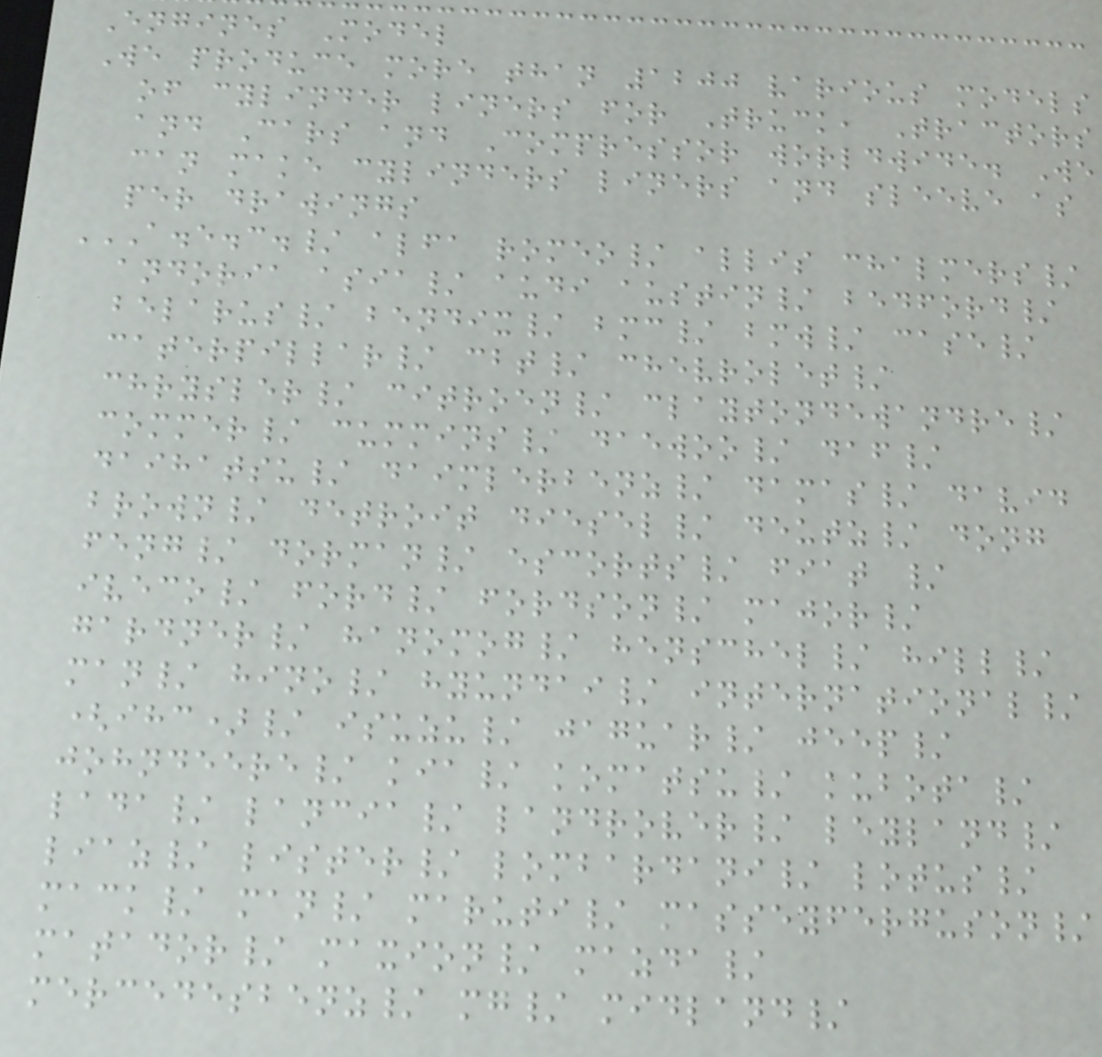Engines Model
We produce more than 1200 various models
of cylinder liners for Truck, Tractors
and Cars and Compressor worldwide. We
can make cylinders liners and sleeve as
per drawings
A.E.C./ ALFA ROMEO/ ALLIS CHALMERS/
ANDORIA ASIA/ AUDI AUSTIN/ BEDFORD/
BELARUS/ BENDIX/ BMC/ BMW/ CASE/
CATERPILLAR/ CBT/ CHEVROLET/
CHRYSLER/ CITROEN/ CLAYTONDEWANDRE/
COMMER/ CUMMINS/ DAEWOO/ DAF/
DAIHATSU/ DAIMLERBENZ/ DAMAS/ DAVID
BROWN/ DETROIT DIESEL/ DEUTZ/ DONG
FENG/ DORMAN/ ESCORTS/ FIAT /
IVECO/ FORD/ FORDSON/ MAJOR/
GARDNER/ HANOMOG/ HENSCHEL/ HILL/
MAN/ HINO/ HYUNDAI/ INTERNATIONAL/
(IHC)/ ISUZU/ JAGUAR/ JEEP/
JOHNDEERE/ KIA/ KOMATSU/ KUBOTA/
LADA/ LANCIA/ LANDROVER/ LEYLAND/
LIAZ/ LISTER/ LOMBARDANI/ LOTUS/
MACK/ MAN/ MARUTI/ MASSEYFERGUSON/
MATADOR/ MAXION/ MAZDA/
MERCEDESBENZ/ MG/ MIDLAND/
